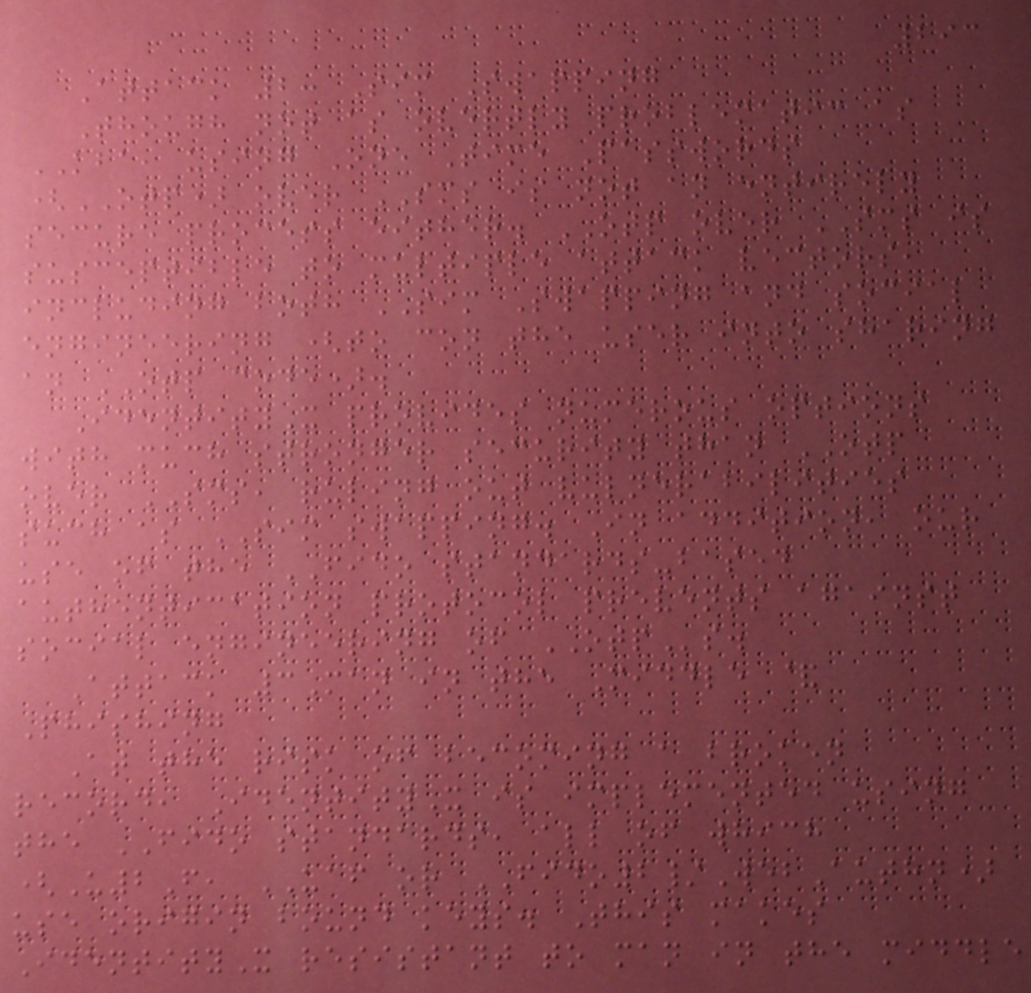293
Attack 2: Sim Swapping
Though not as overtly problematic as
KBA, using One Time Passwords
(OTP) over SMS is not an entirely
secure process either. OTP over SMS is
susceptible to multiple attack vectors,
including both SIM Swapping and social
engineering (to con the user into sharing
an OTP code).
IdentityX provides numerous options
with much stronger security than OTP
over SMS, ruling out vulnerabilities
such as SIM swapping. In addition, our
use of the FIDO standards-based
authentication protocol prevents against
social engineering of OTPs.
Attack 3Man in the Middle &
Phishing
At the risk of becoming a broken
record, IdentityX is implemented using
the FIDO standards, all of which
(U2F, UAF or FIDO2/WebAuthn)
use origin bound keys. This makes
IdentityX resistant to man in the middle
